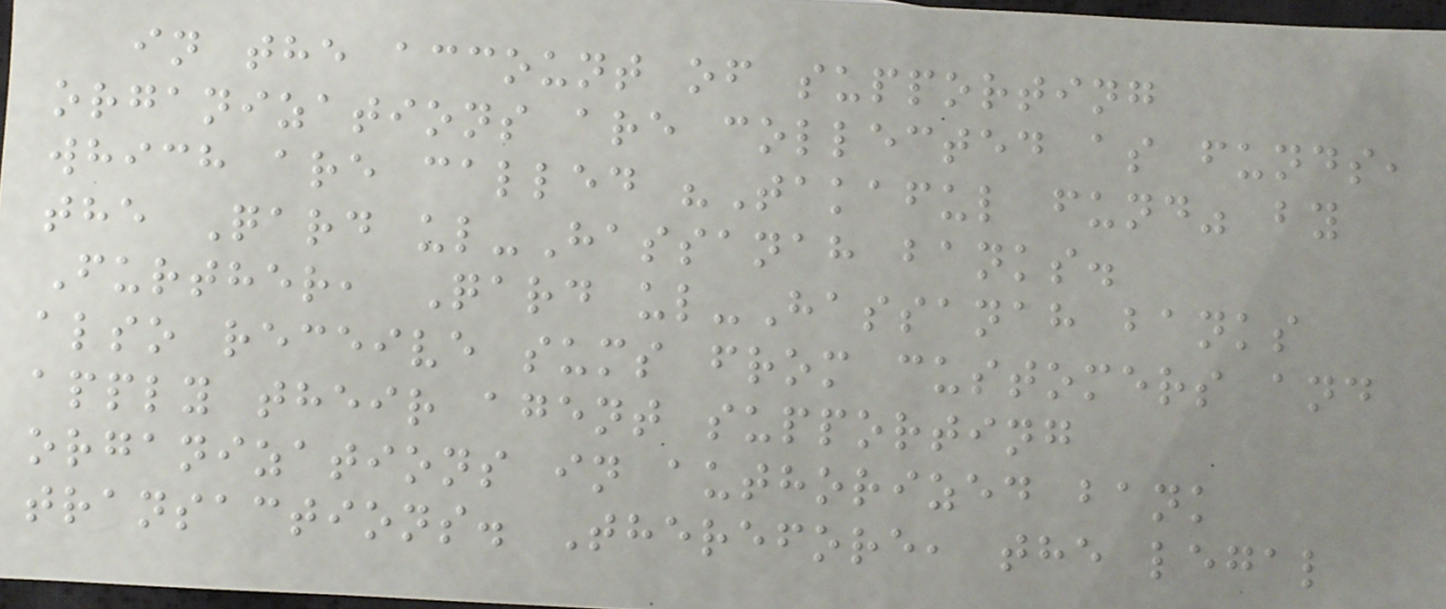in the account of supporting
organizations are collected as funds,
which are called "Takaful fund" by
the Qard ul-Hassanah banks.
Further, Qard ul-Hassanah banks
also receive sums from customers and
apply their agent supporting
organizations in authorized bank
transactions. Therefore, the legal
